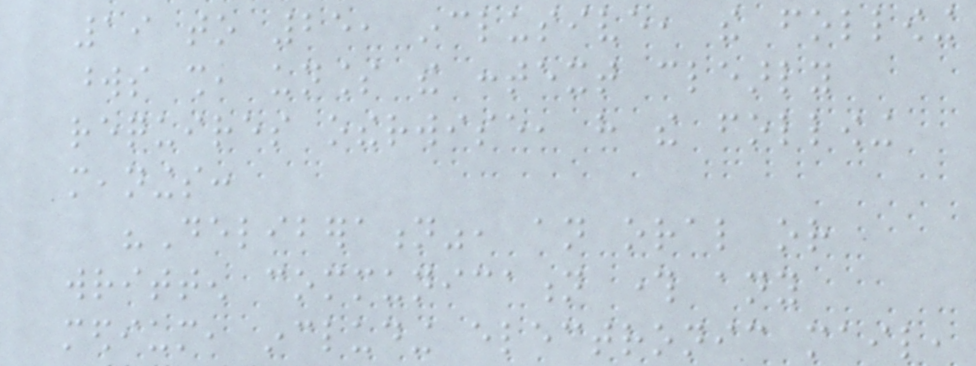19 to 25, inclusive, the following
words shall, unless the context clearly
requires otherwise, have the following
meanings:
"Deliberation", an oral or
written communication through any
medium, including electronic mail,
